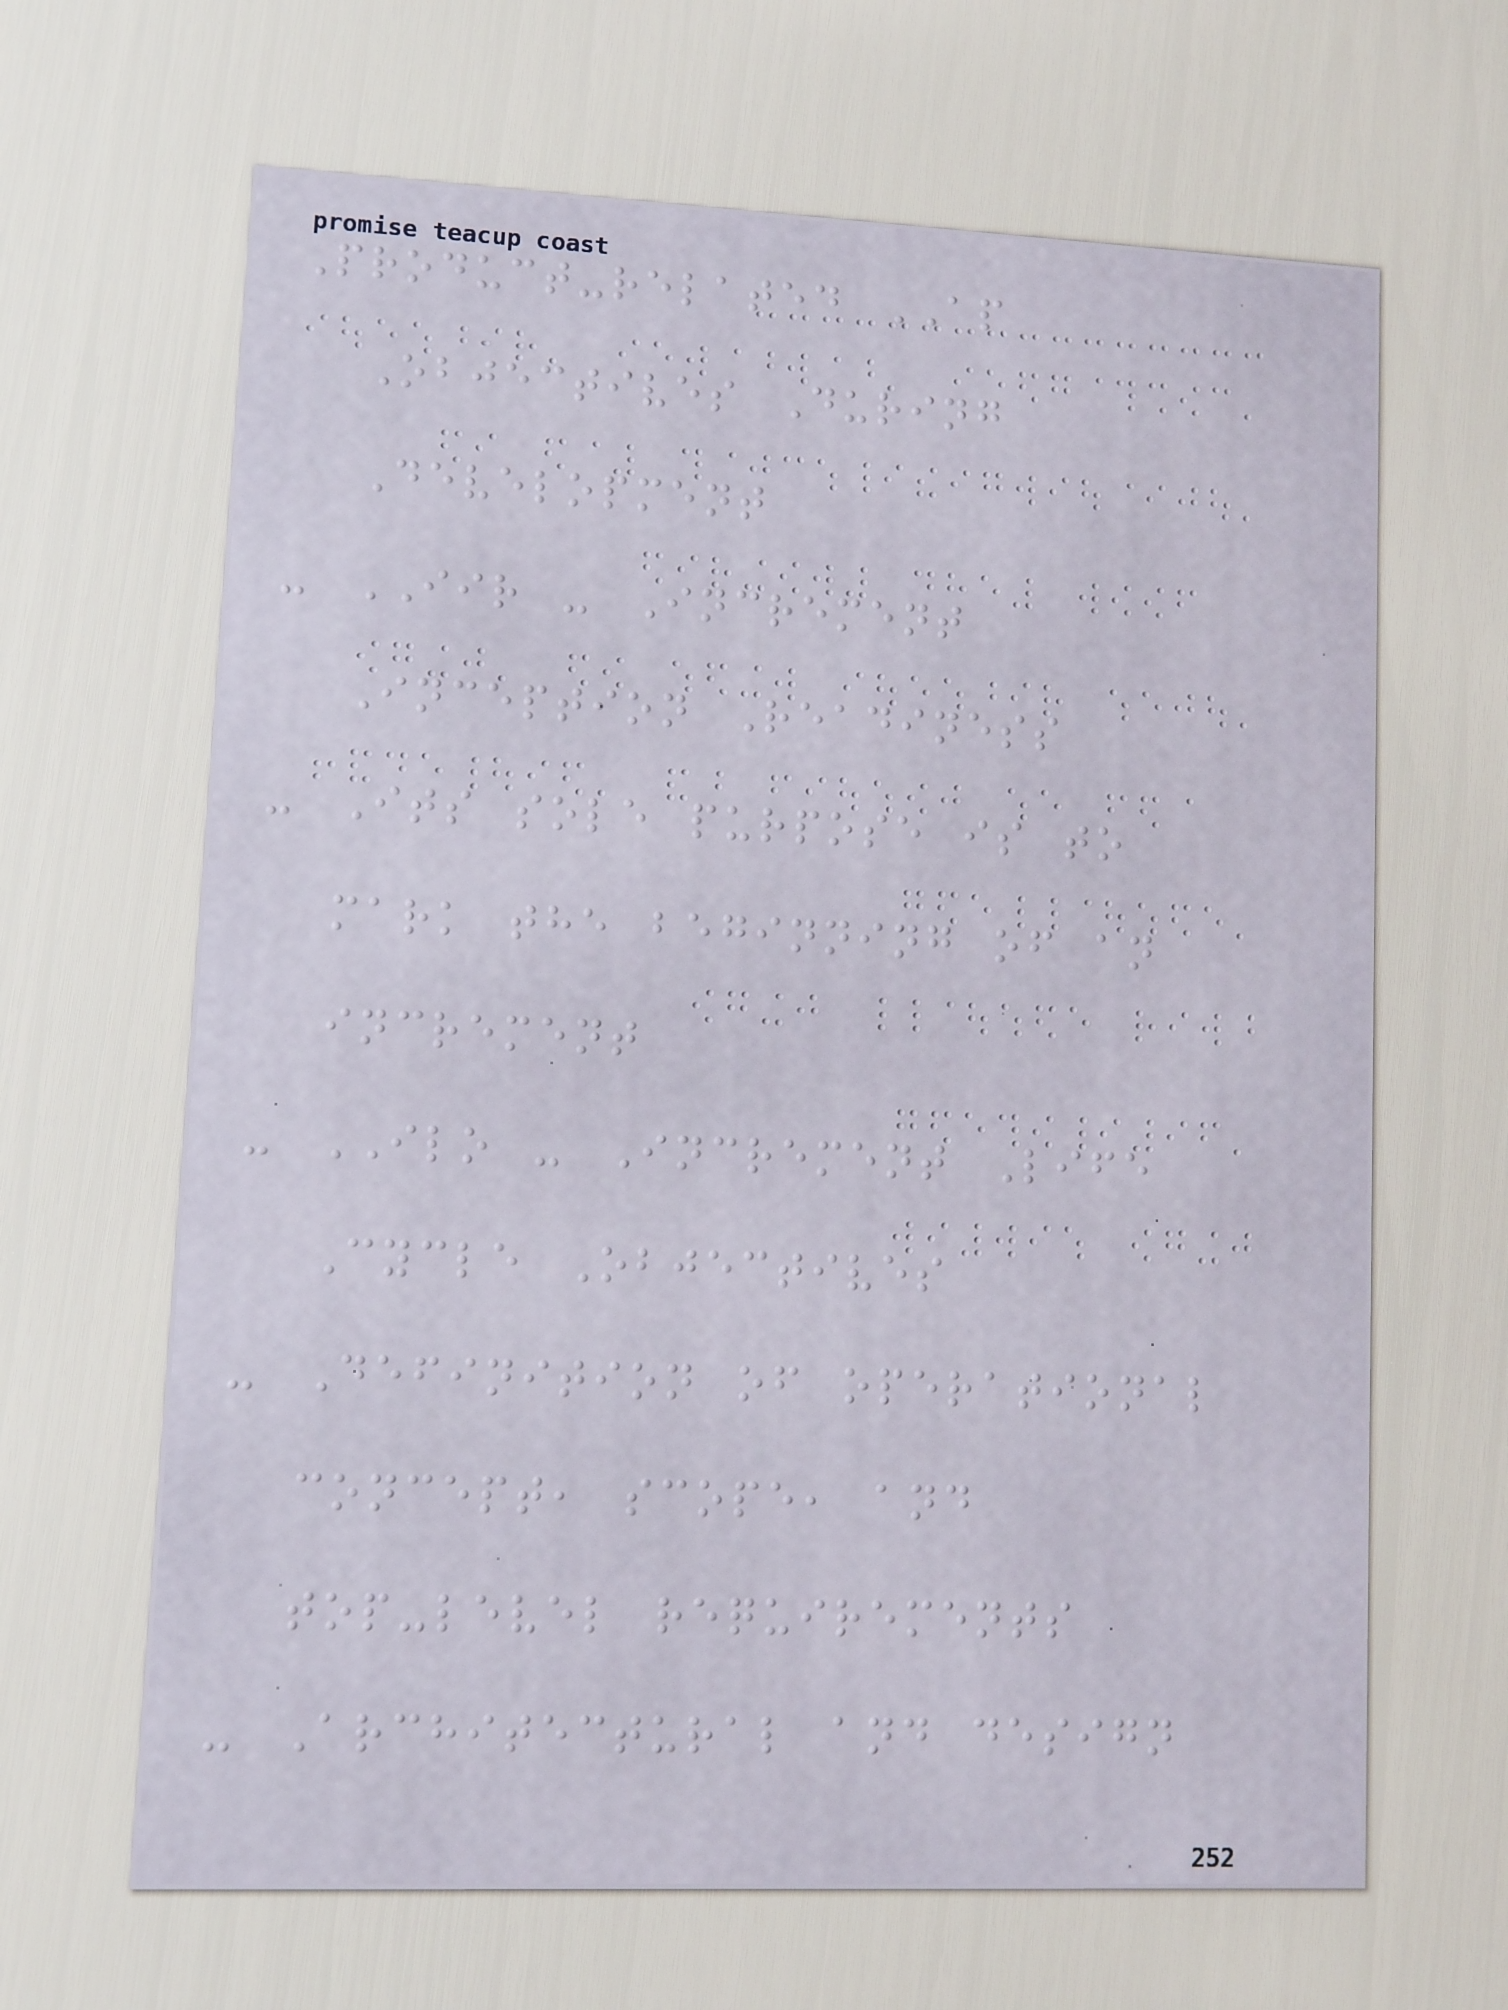Product-related AP
Objectives During
Development
- IIR - Increment
Inception Readiness
- Its sole purpose is to
mark the beginning of an
increment
- ILO - Increment Life
Cycle Objectives
- Definition of operational
concept, scope, and
top-level requirements
- Architectural and design
